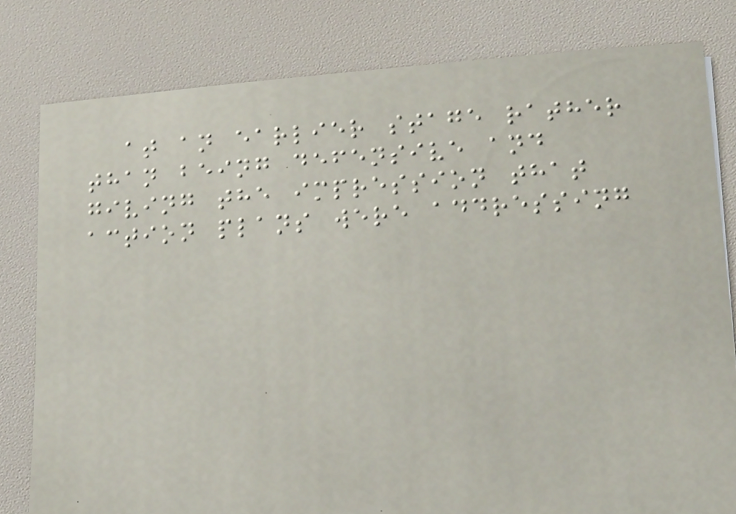at an earlier stage rather
than being defensive and
giving the impression that
action plans were addressing
